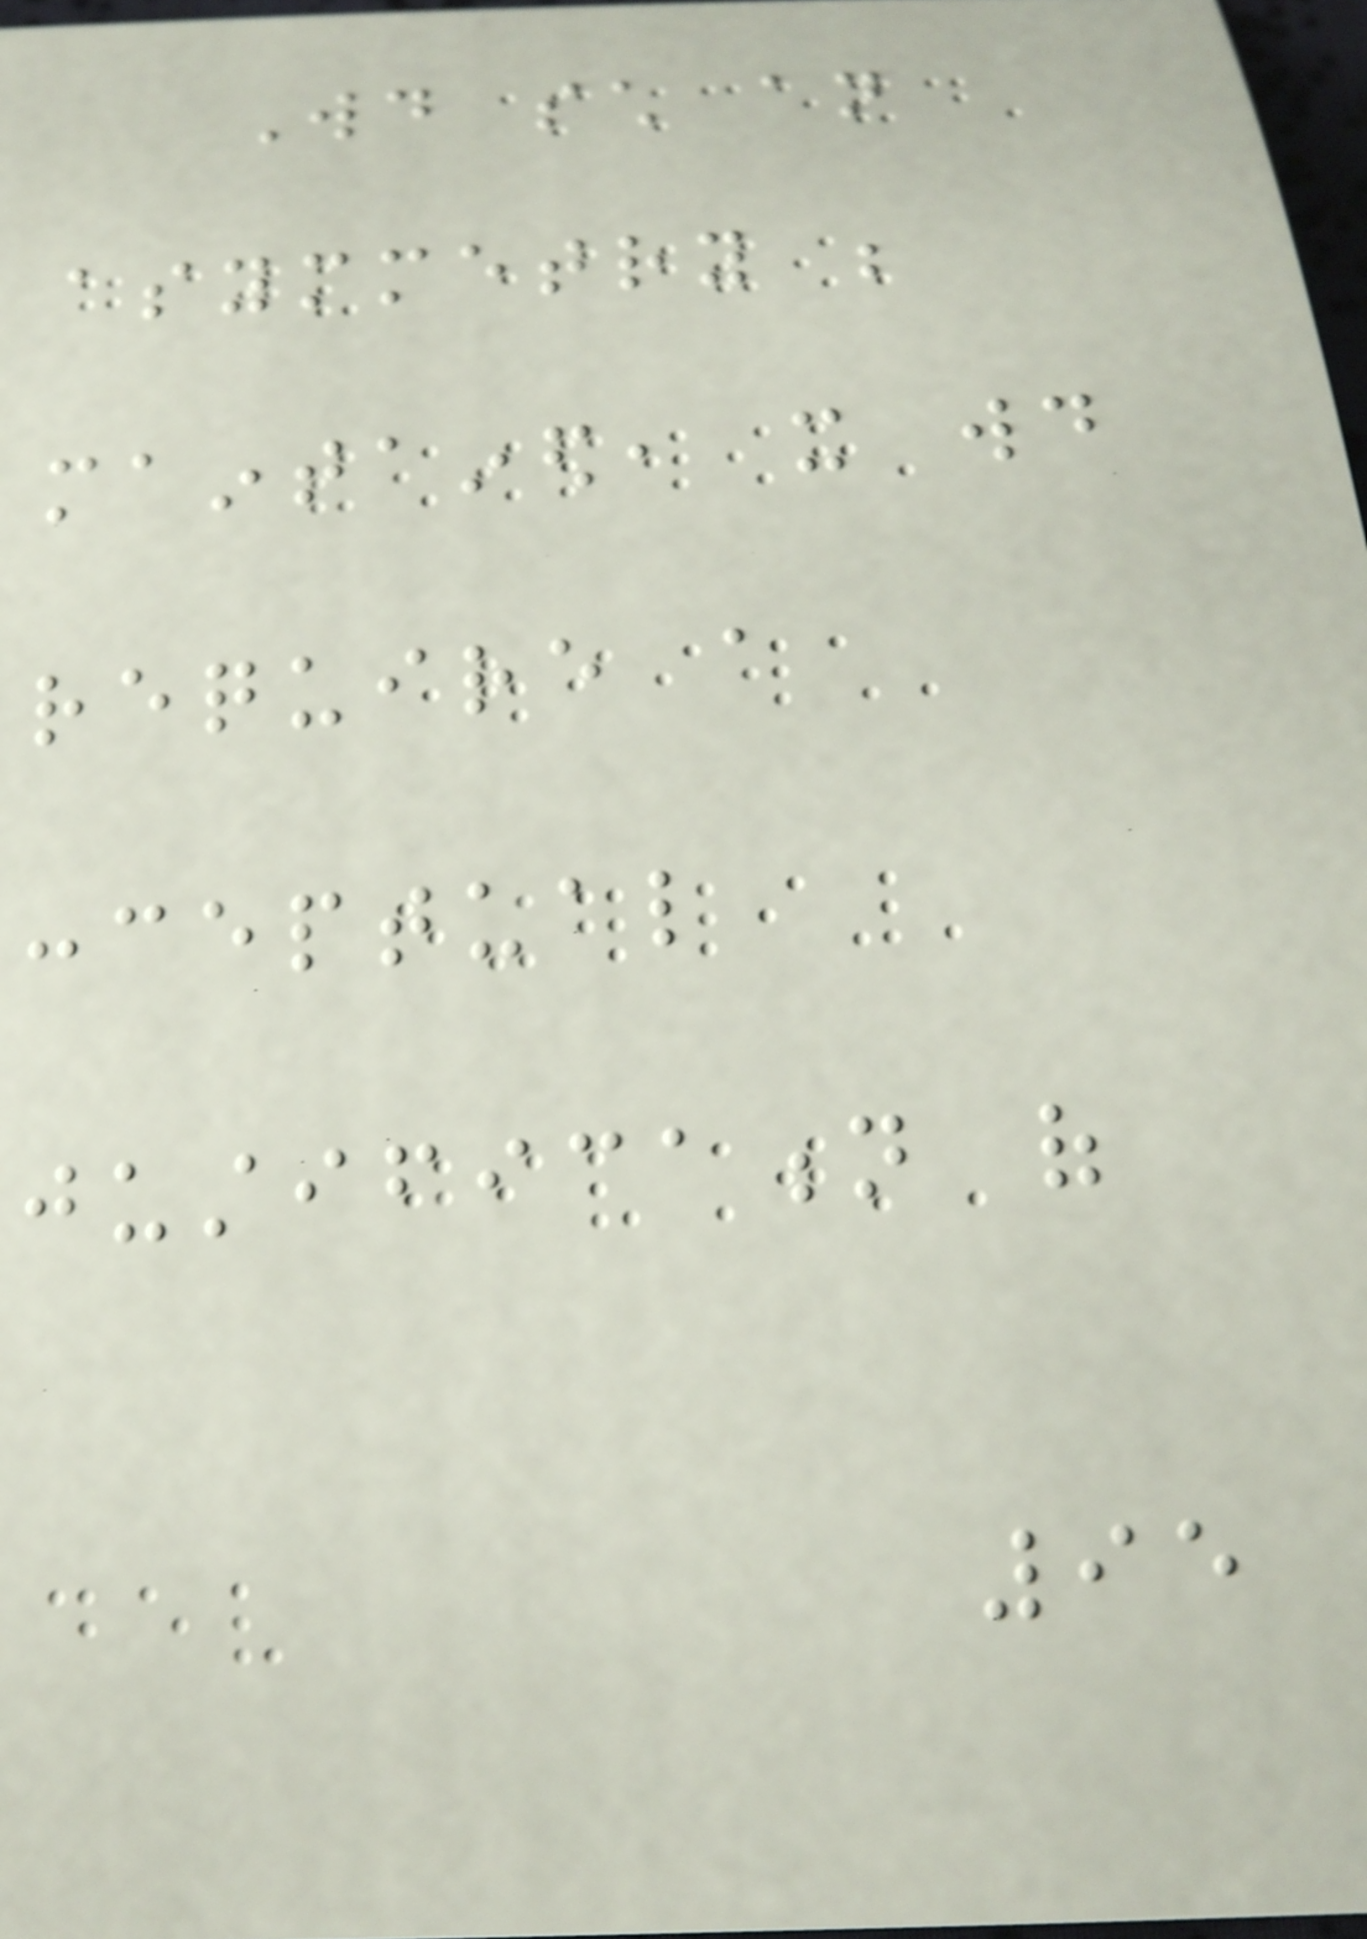Would such an
asymmetry be
maintained, it would
require a
conceptual
justification of
95
